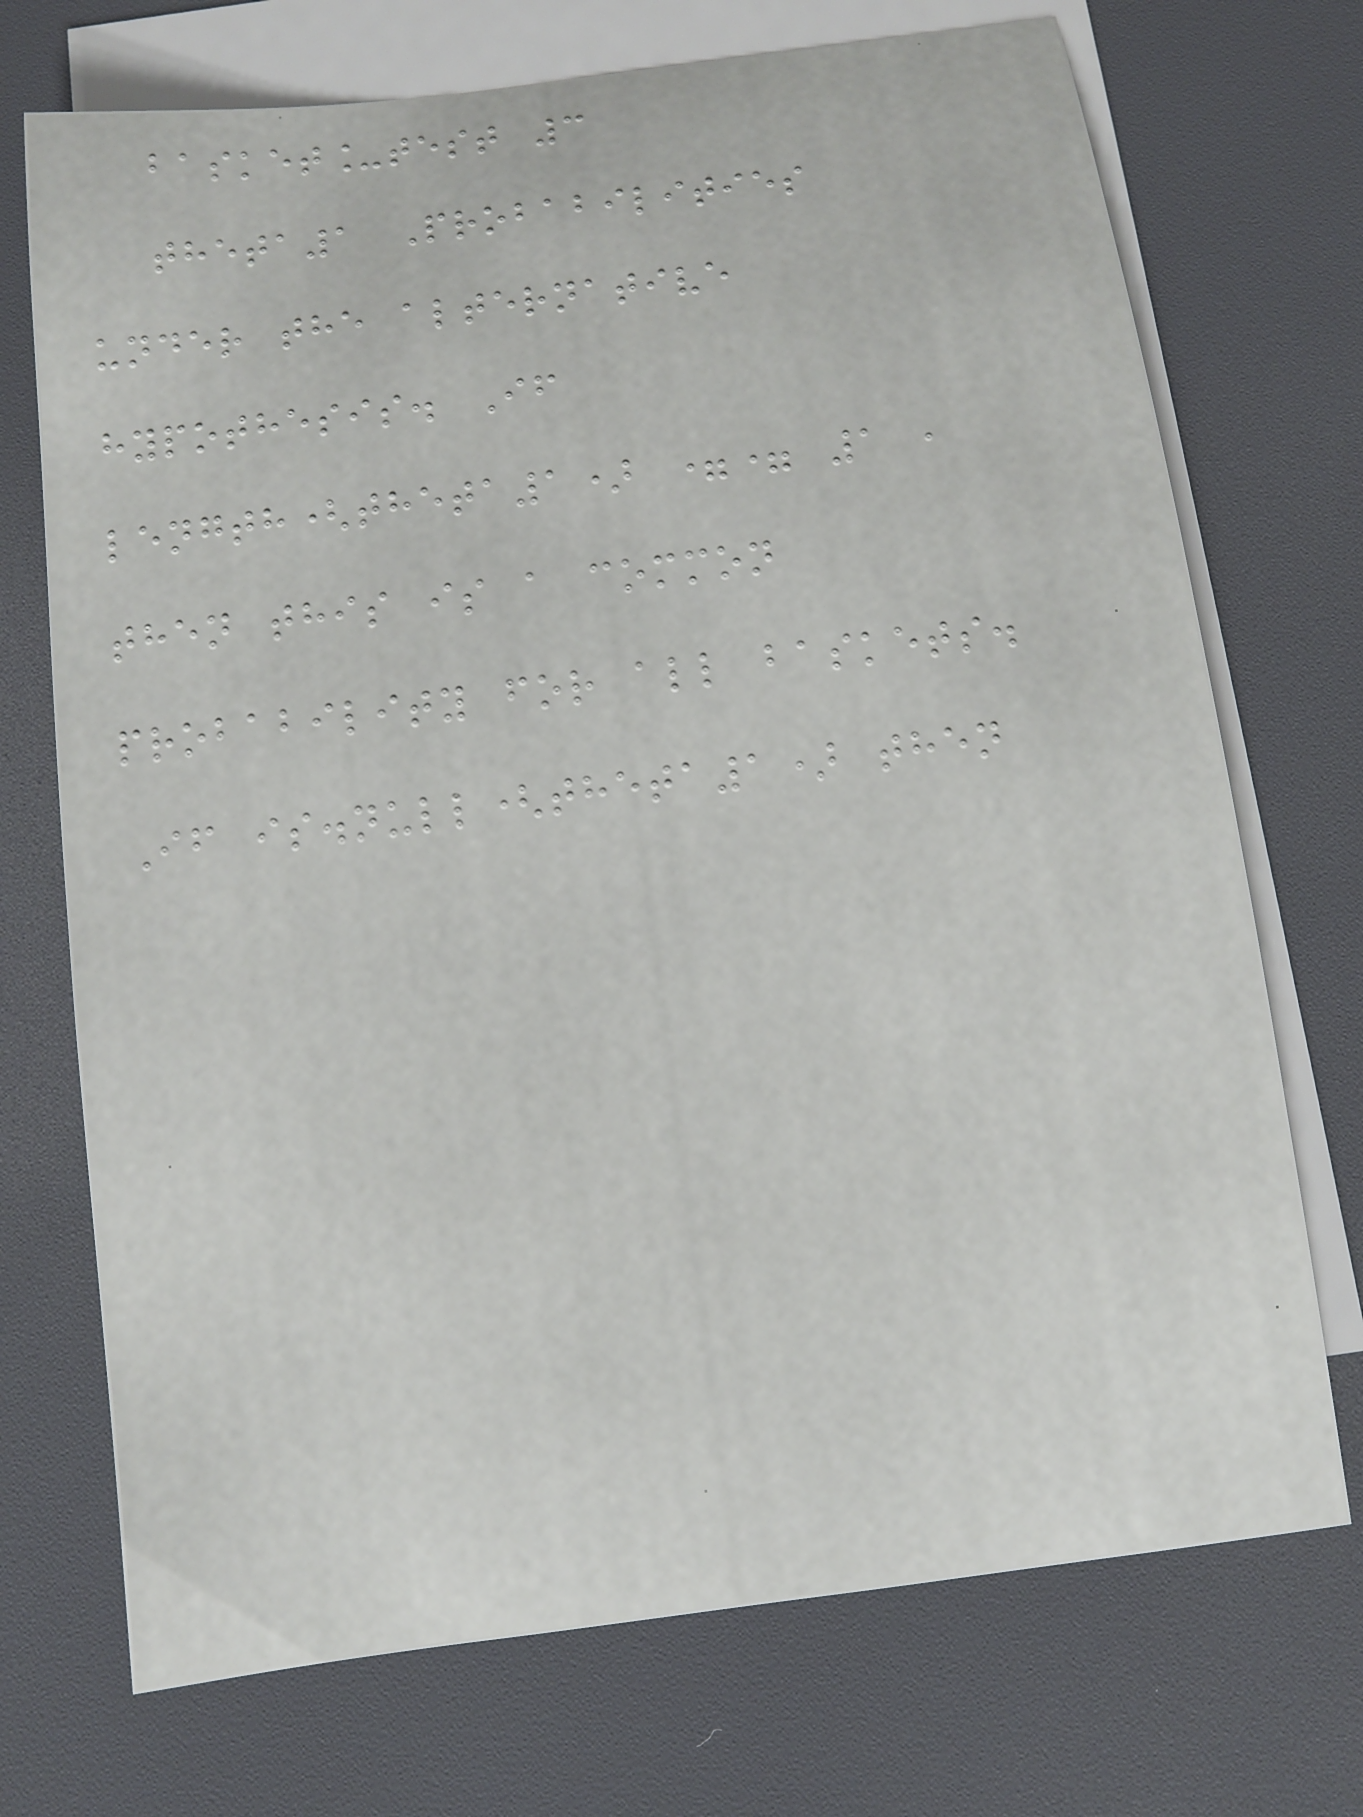basket_test 3
theta1 Probabilities
under the alternative
hypothesis. If
length(theta1) == 1 ,
then this is a common
probability for all baskets.
If is.null(theta1) then
